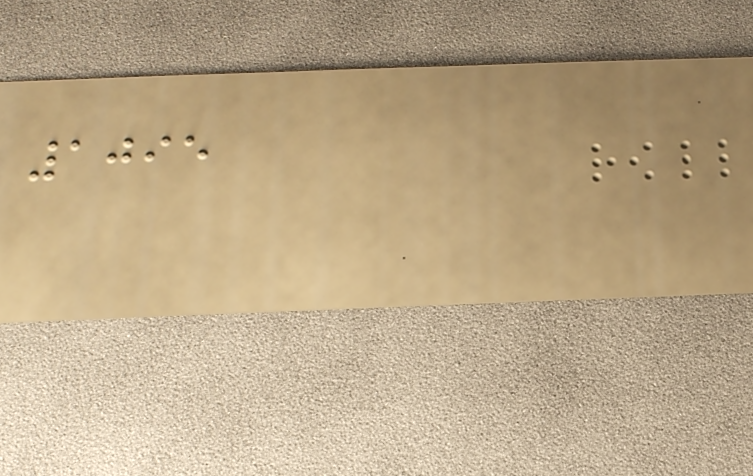1095
